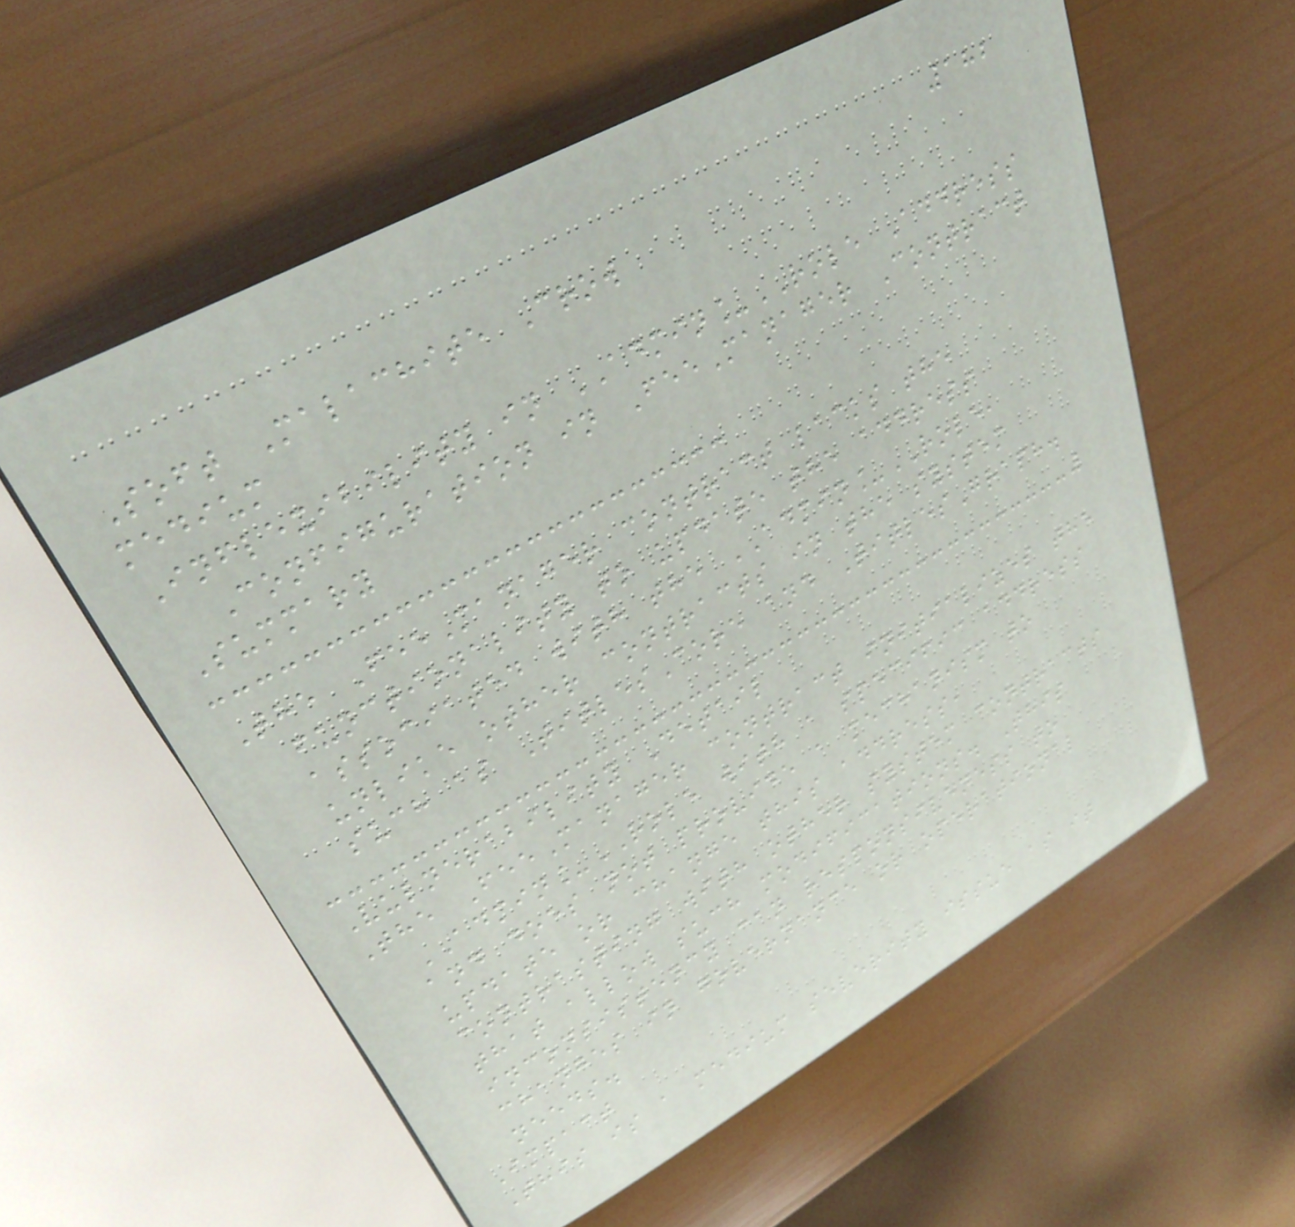182
Soft Malachite Crow
medium
Inflexibility in ADMIN_ROLE Address
Configuration in FeeManager Contract
Summary
The FeeManager contract lacks the
functionality to update the address
associated with the ADMIN_ROLE,
unlike other contracts in the system
such as TitlesCore and TitlesGraph.
Vulnerability Detail
The FeeManager contract initializes the
ADMIN_ROLE with a specific address
and does not provide a mechanism to
update or change this address,
contrasting with other system contracts
that allow such modifications. This
inconsistency can responsiveness to
changes in governance or operational
needs.
Impact
This is a medium severity issue as it
